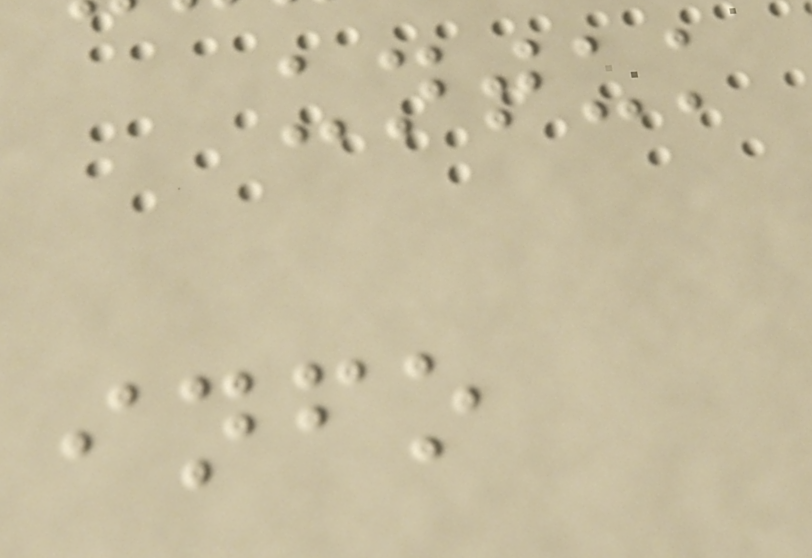untuk
info
